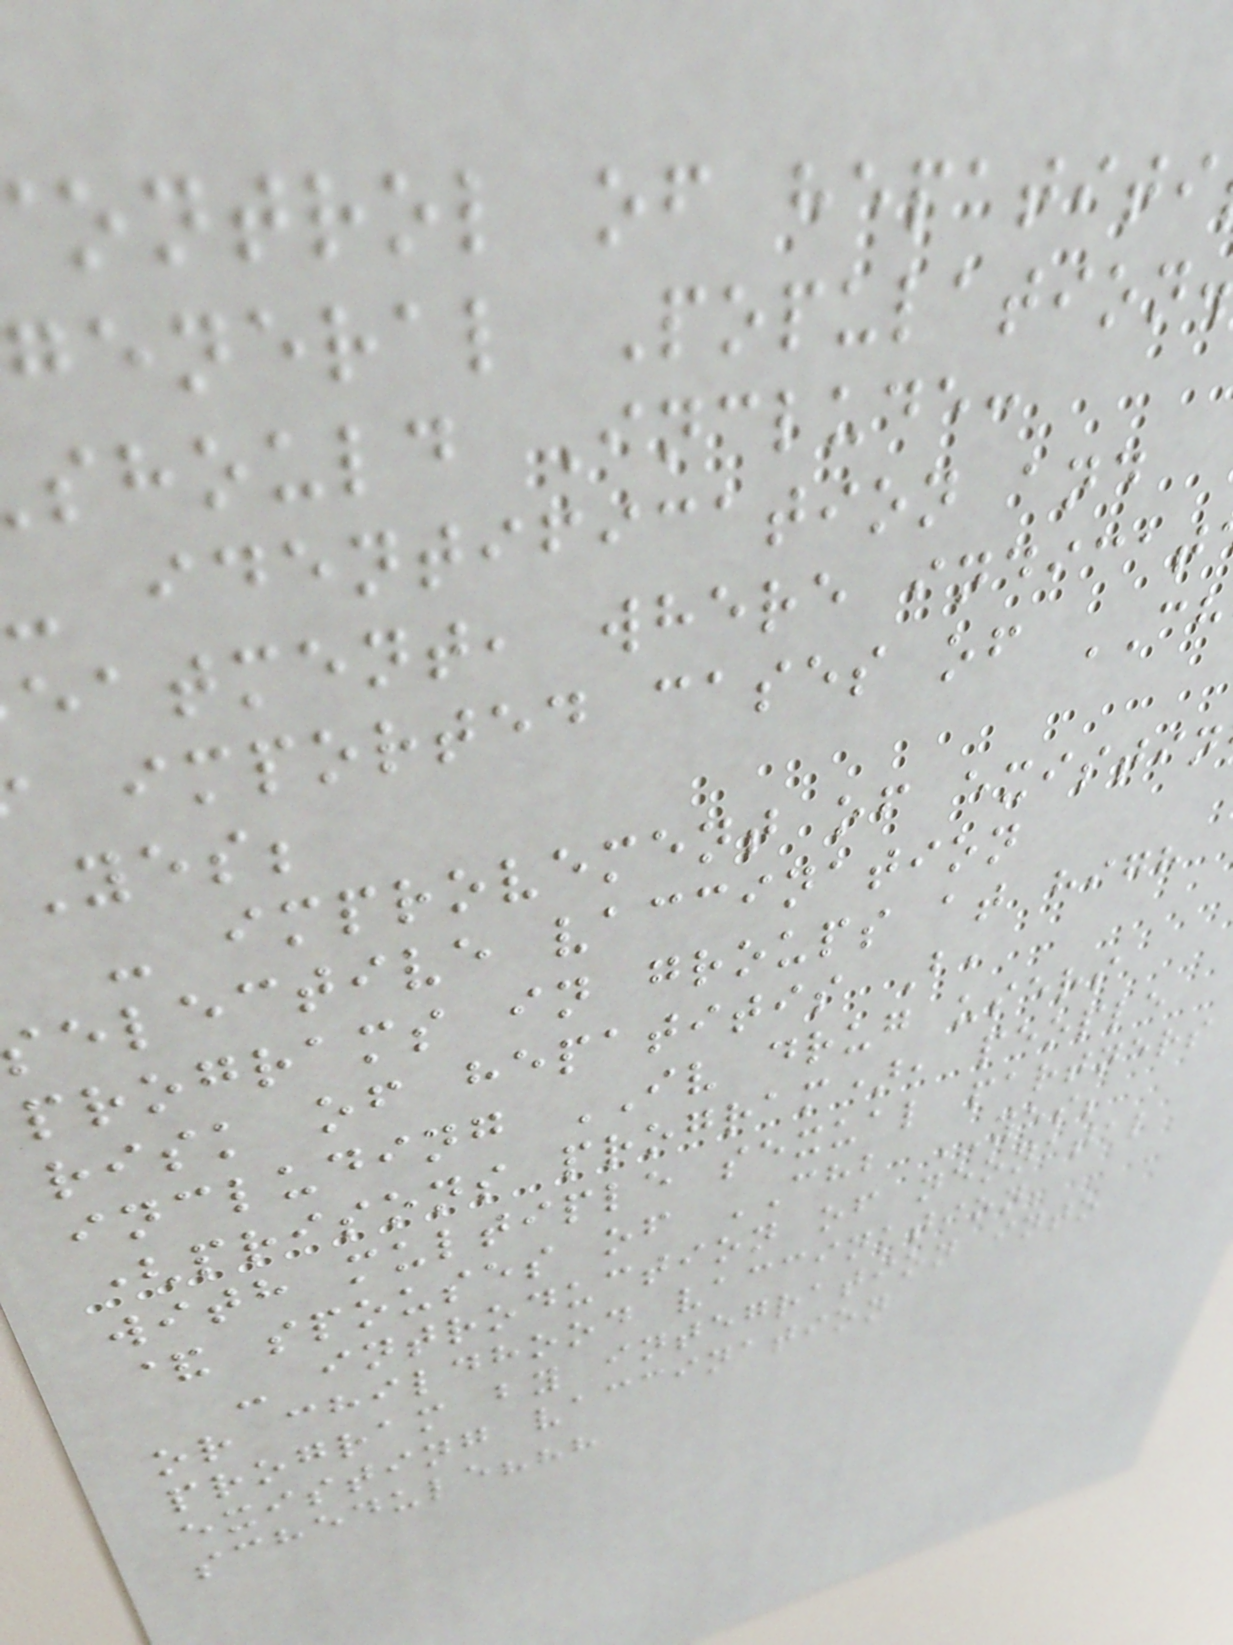ontrol of hepatiti
general Population
should Include:
identification and
eatment, where indicat
imported cases of CH
yes;
- improvement of existin
elective vaccination
programs in groups at high
risk of hepatitis B,
including IV drug users
(prisons program), people
with multiple sexual partners
& spouses of CHB YES;
- introduction of neonatal
or childhood vaccination
program by integration into
existing vaccination
schedule???
